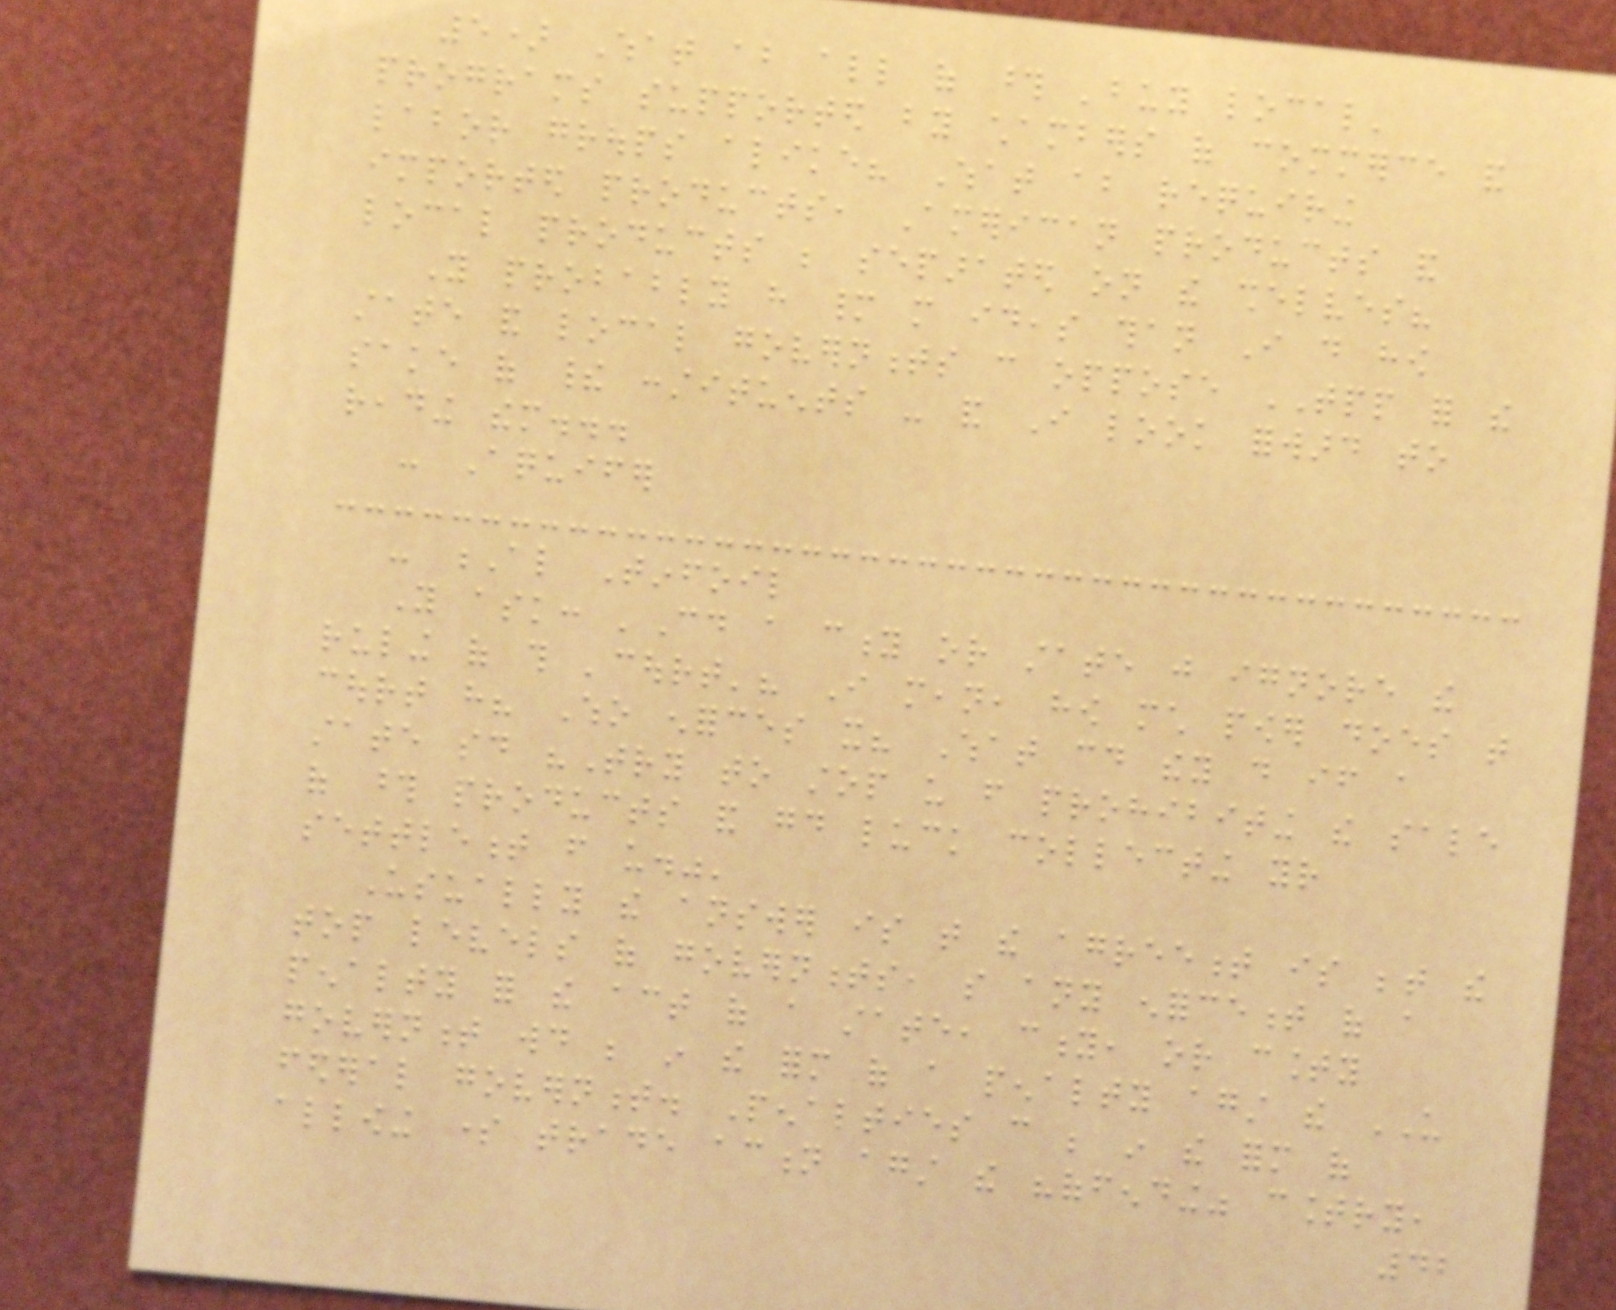5) What about all of those 'buy local'
programs supported by chambers of commerce and
labor groups alike? What about requiring
imported products, American products and
local products be separated on the shelves?
You probably have many more ideas than I do how
state and local governments can oppose TPP for the
sake of their constituents - and I look forward to
reading them...
- Aquifer
- Al Tinfoil
You ask: 'Could a city or state just ignore the
ruling of this 'court'? I mean, how much power does that
court have? Who enforces it? What could they do if a
state said "Try to stop us from prohibiting the sale
of those products and good luck collecting your
settlement from us."'
Usually the answer is that the agreement is between the
top levels of governments, so any enforcement of a
penalty for the act of a state, city, or county
government would be in the form of a penalty against the US
federal government. Penalties can be in the form of
allowing some trade action against the "offending" country,
42
